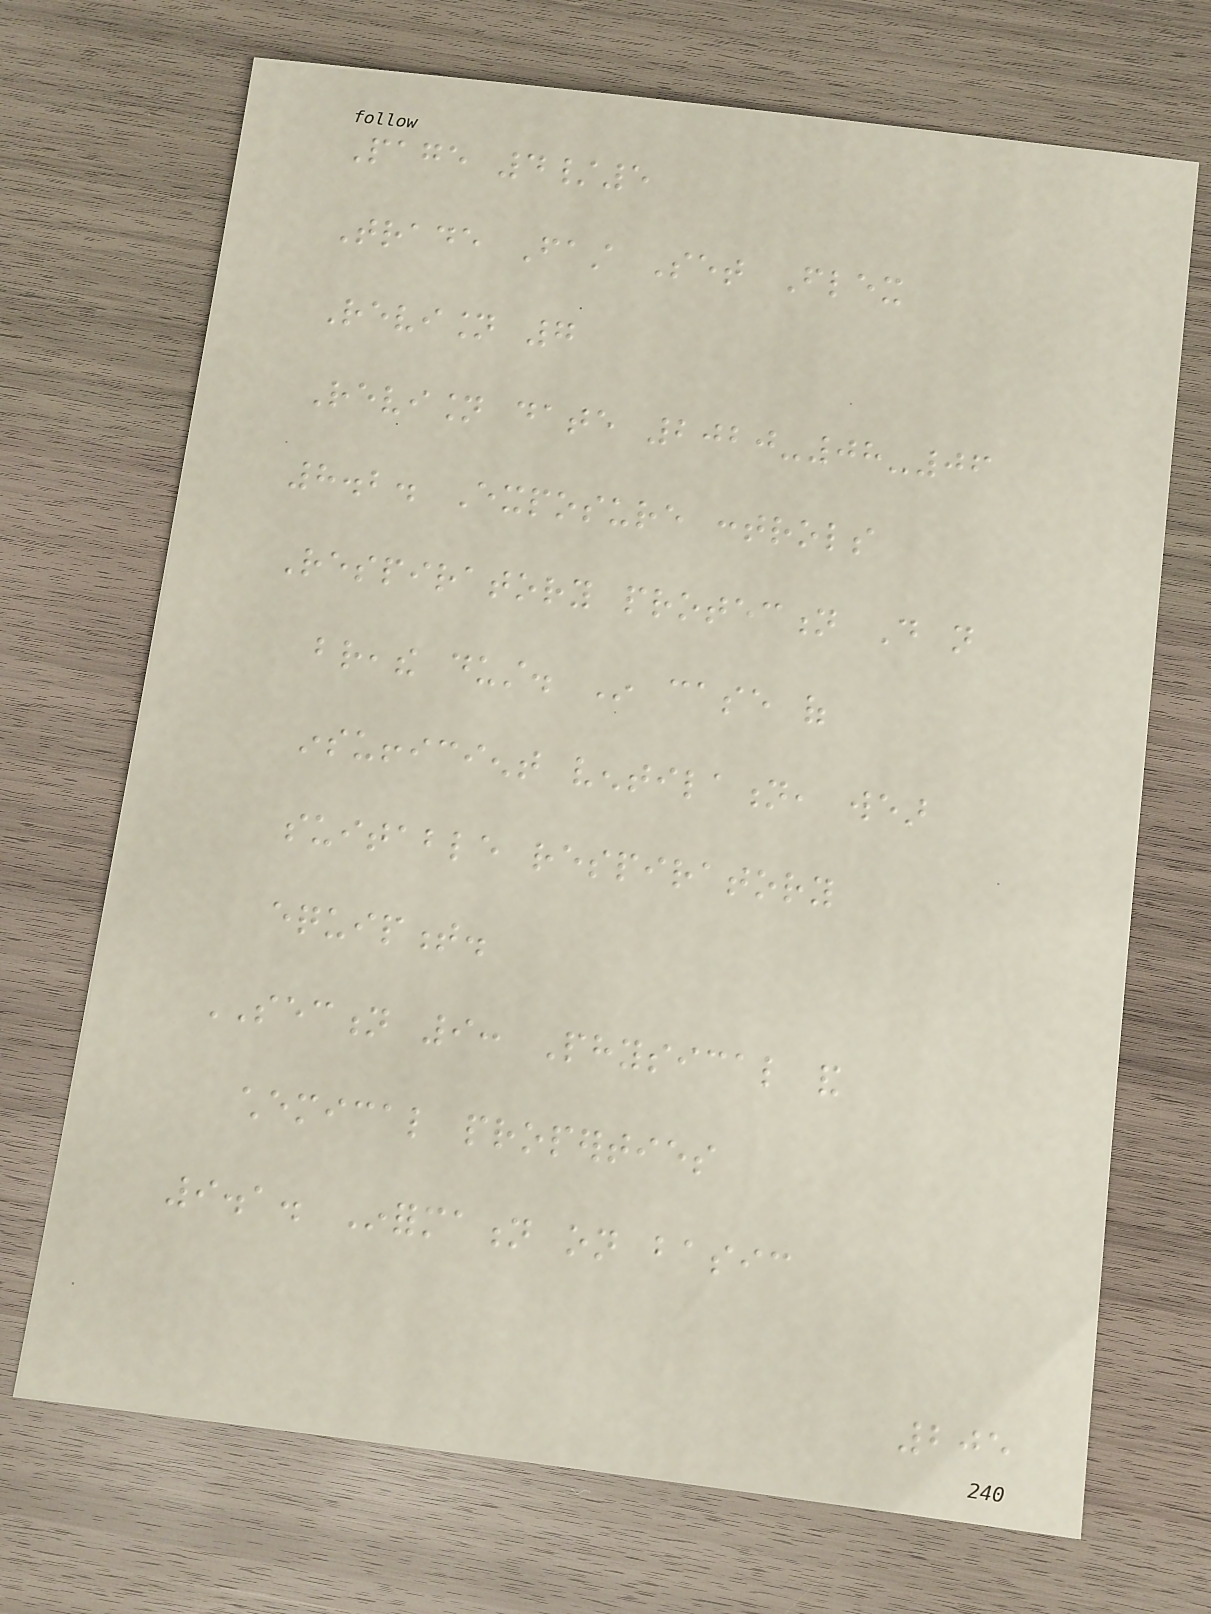Page 4/5
Trade Fast Set Flex
Revision 7
Revision date 2020-08-06
8.2. Exposure controls
Respiratory protection Do not
breathe dust. In case of
insufficient ventilation, wear
suitable respiratory
equipment.
SECTION 9: Physical and
chemical properties
9.1. Information on basic
205
